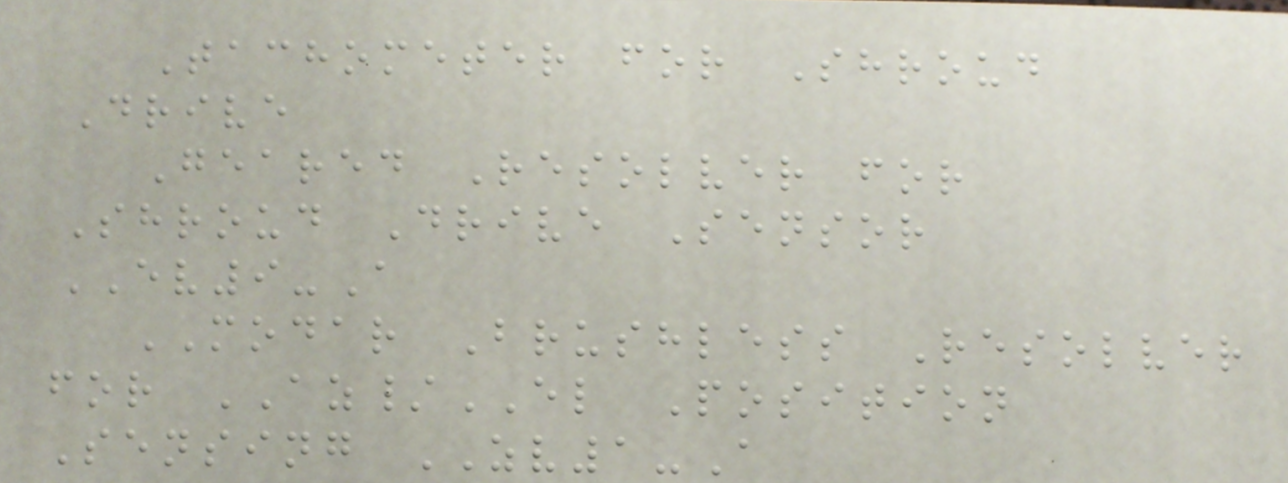Tachometer for Shroud
Drive
Geared Resolver for
Shroud Drive Sensor
EV9-A
MODAR Brushless Resolver
for AZ/EL Position
Sensing ZV1-A
